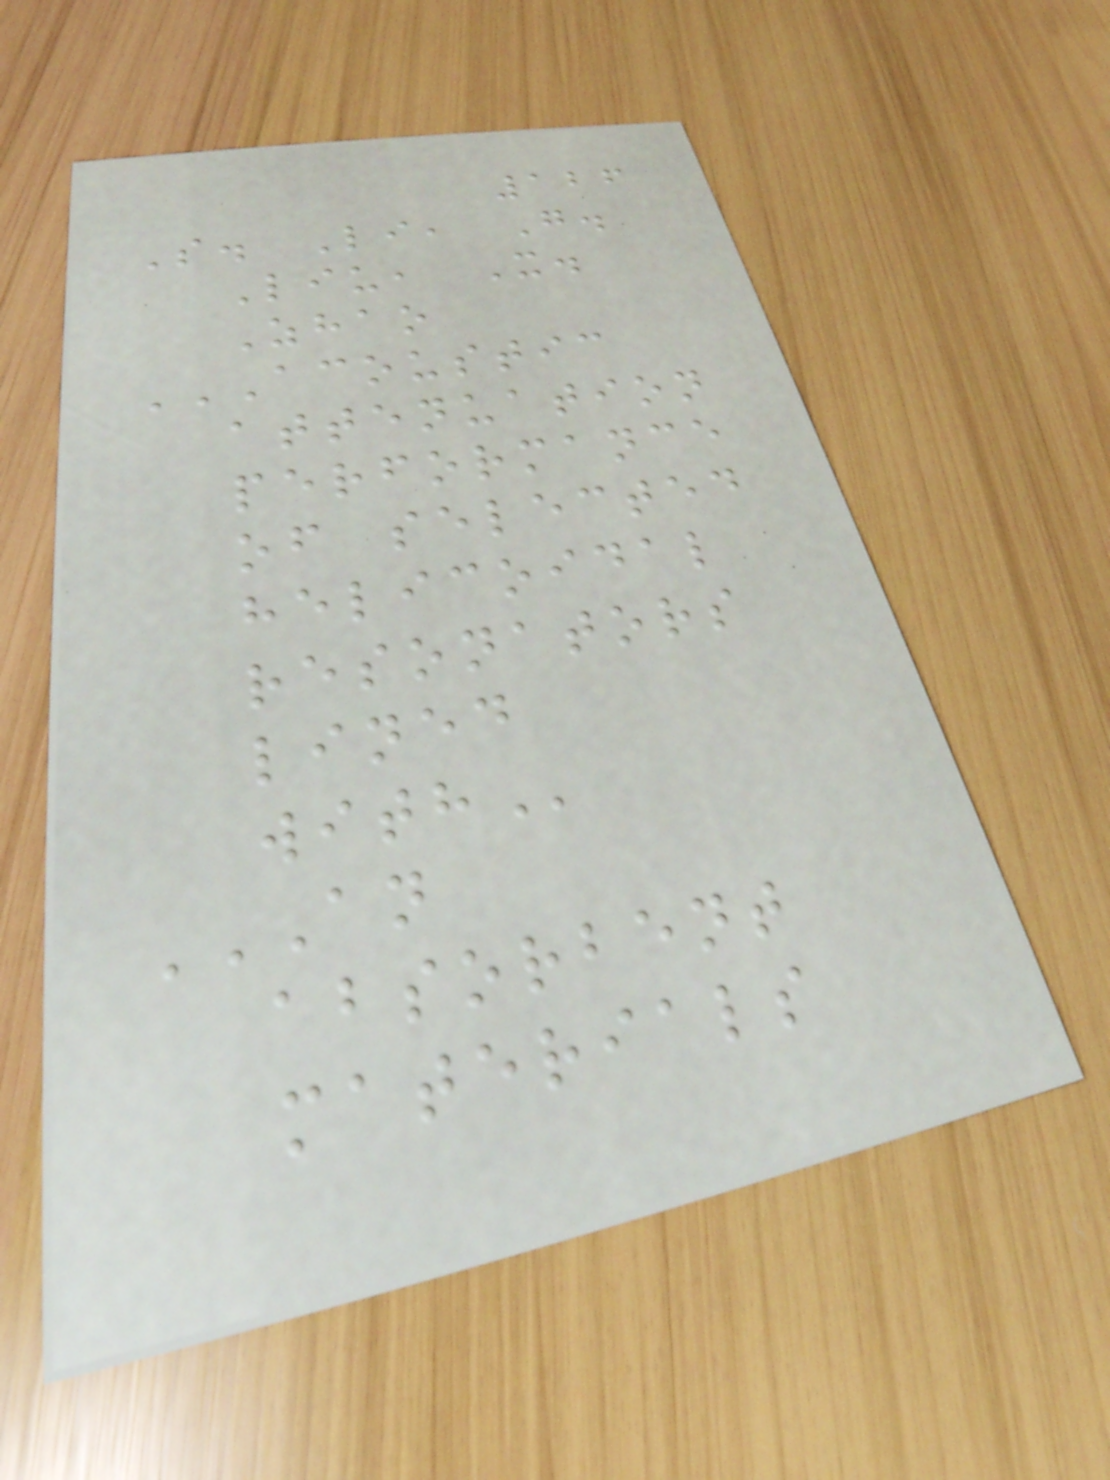126
S. Li, G.
Liu, X.
Zhao
ACOUSTIC
ATTENUATION
PERFORMANCE
OF SELECTED
HELICOIDAL
RESONATORS
LINED
WITH
AN
ABSORBENT
MATERIALS
